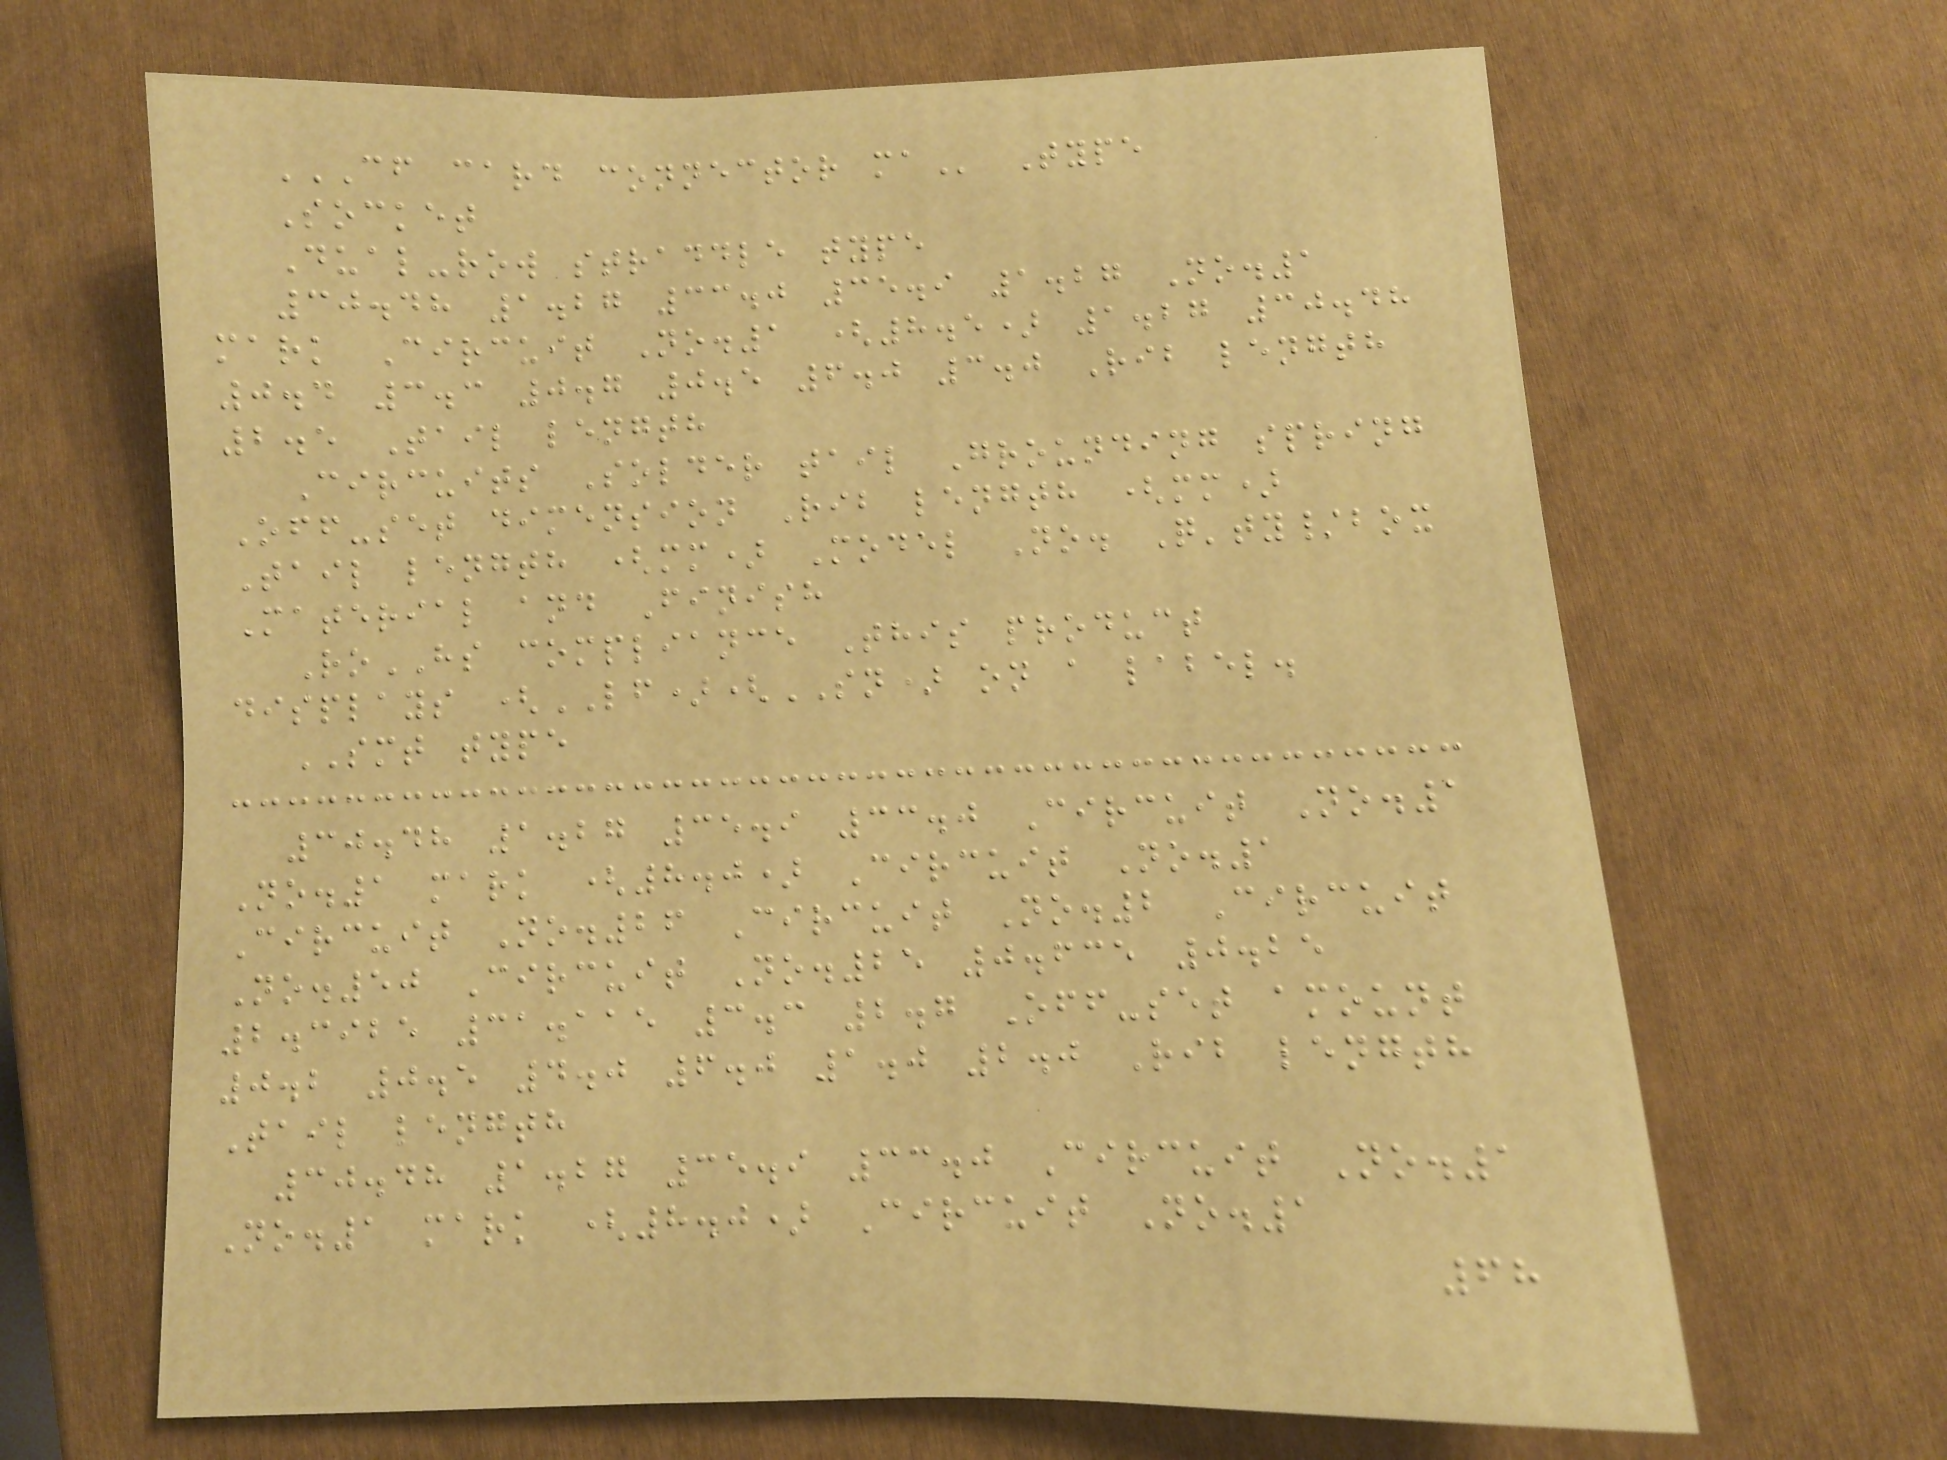CF CARD CONNECTOR MA Type
Socket
Dual-row straddle type
30.48 1.27 33.0 35.9 1.27 No.1
mark Circuit No.1 (8.5) 1.27 30.48
0.4 3.3 0.7 0.5 6.0 3.0 Rib length
2.5 Tail length
Circuits Solder tail Grounding spring
Off-set dimension Rib length (mm)
Tail length (mm) Model No. Q'ty/box
Material and Finish
RoHS compliance This product
displays (LF)(SN) on a label.
SMT type
30.48 1.27 35.9 33.0 Circuit No.1
No.1 mark (8.0) Circuit No.1
Circuit No.26 Circuit No.2 Circuit
No.50 Circuit No.25 0.635 0.25
2.3925 31.115 3.3 2.7 Off-set amount
0.2 0.5 4.0 6.0 1.0 2.0 Rib length
Tail length
30.48 1.27 35.9 33.0 Circuit No.1
No.1 mark (8.0) Circuit No.1
68
